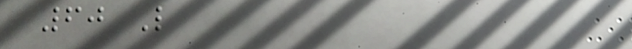60 L
